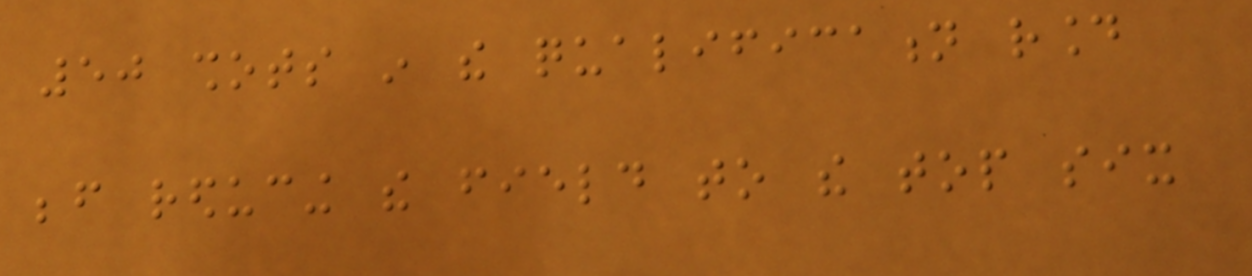50 shots in the qualification round
before reducing the field to the top six
